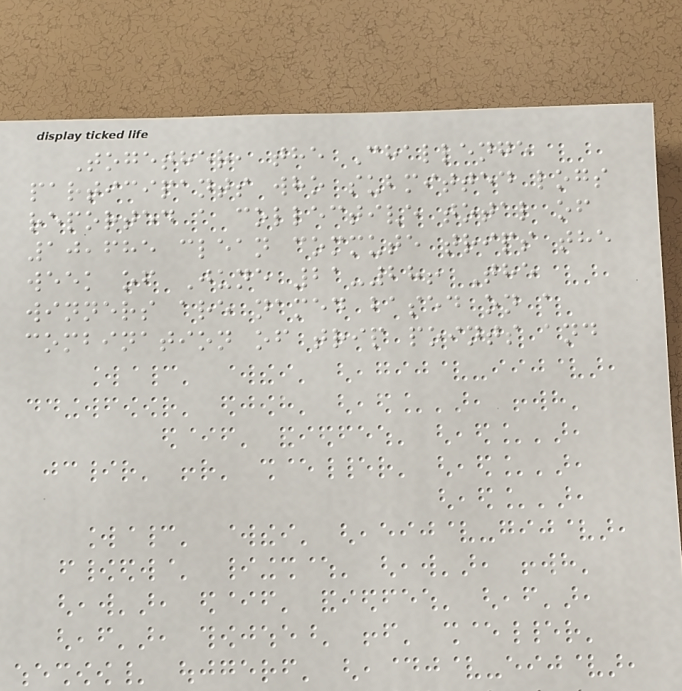Together, the Challenge
participants who submitted logs
reported a collective total of
10,685 clean commute trips the
week of June 21-28! The
winners are named based on a
combination of trip points and
